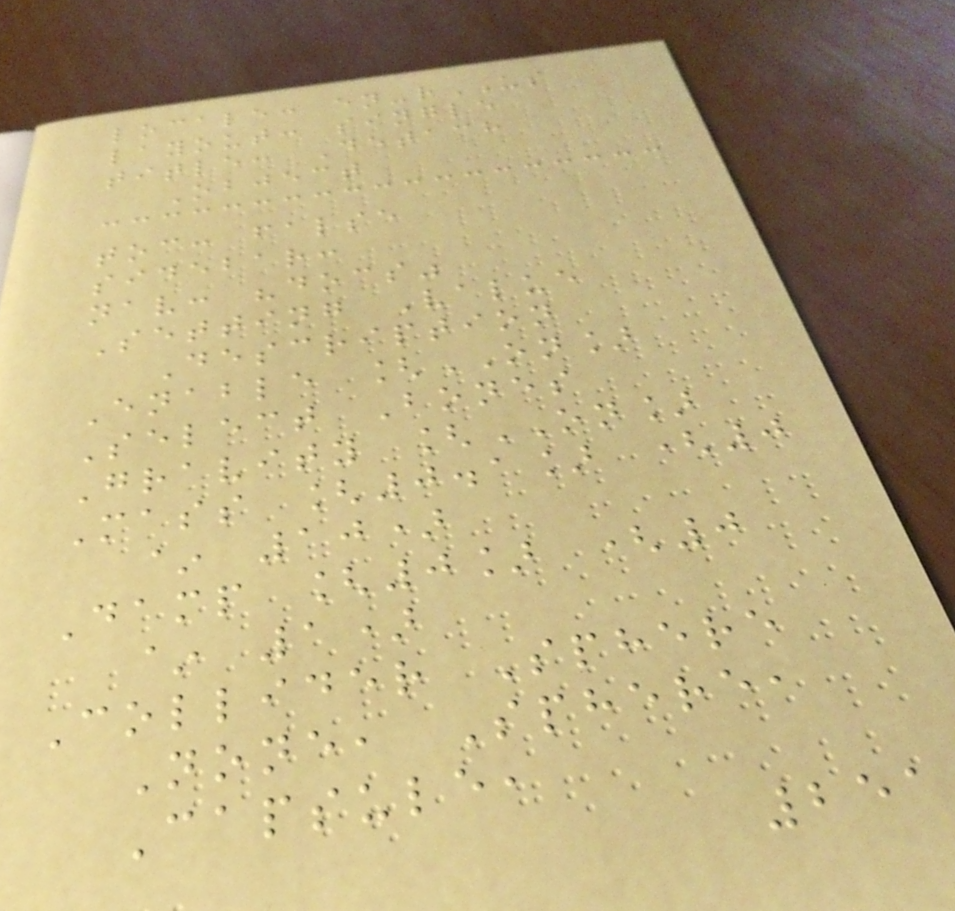locale: en-rUS
layout: single
title: Detach
Object
toc: false
sidebar:
nav: "docs"
Setting Value
Description
Enable [ON]
Select Bones
Gravity [ON]
Mass [0.1] (0
~ 10)
Damp [0] (0
~ 1)
Collider Sphere
None, Sphere,
Capsule,
251
